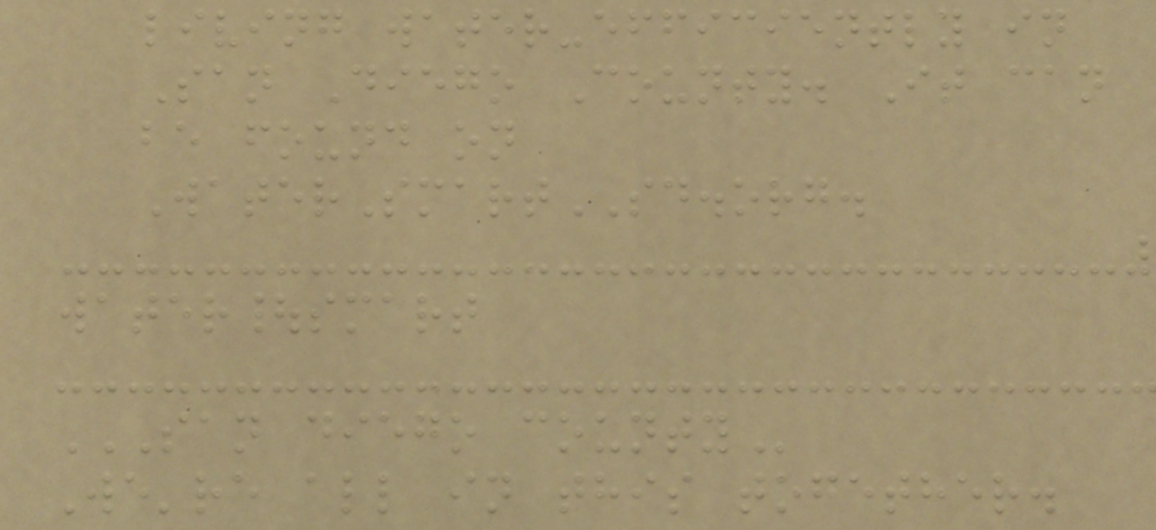living water-efficiently in
San Diego County. It can
be found on
WaterSmartSD.org.
water|smart
SAN DIEGO COUNTY
We're all in this together.
